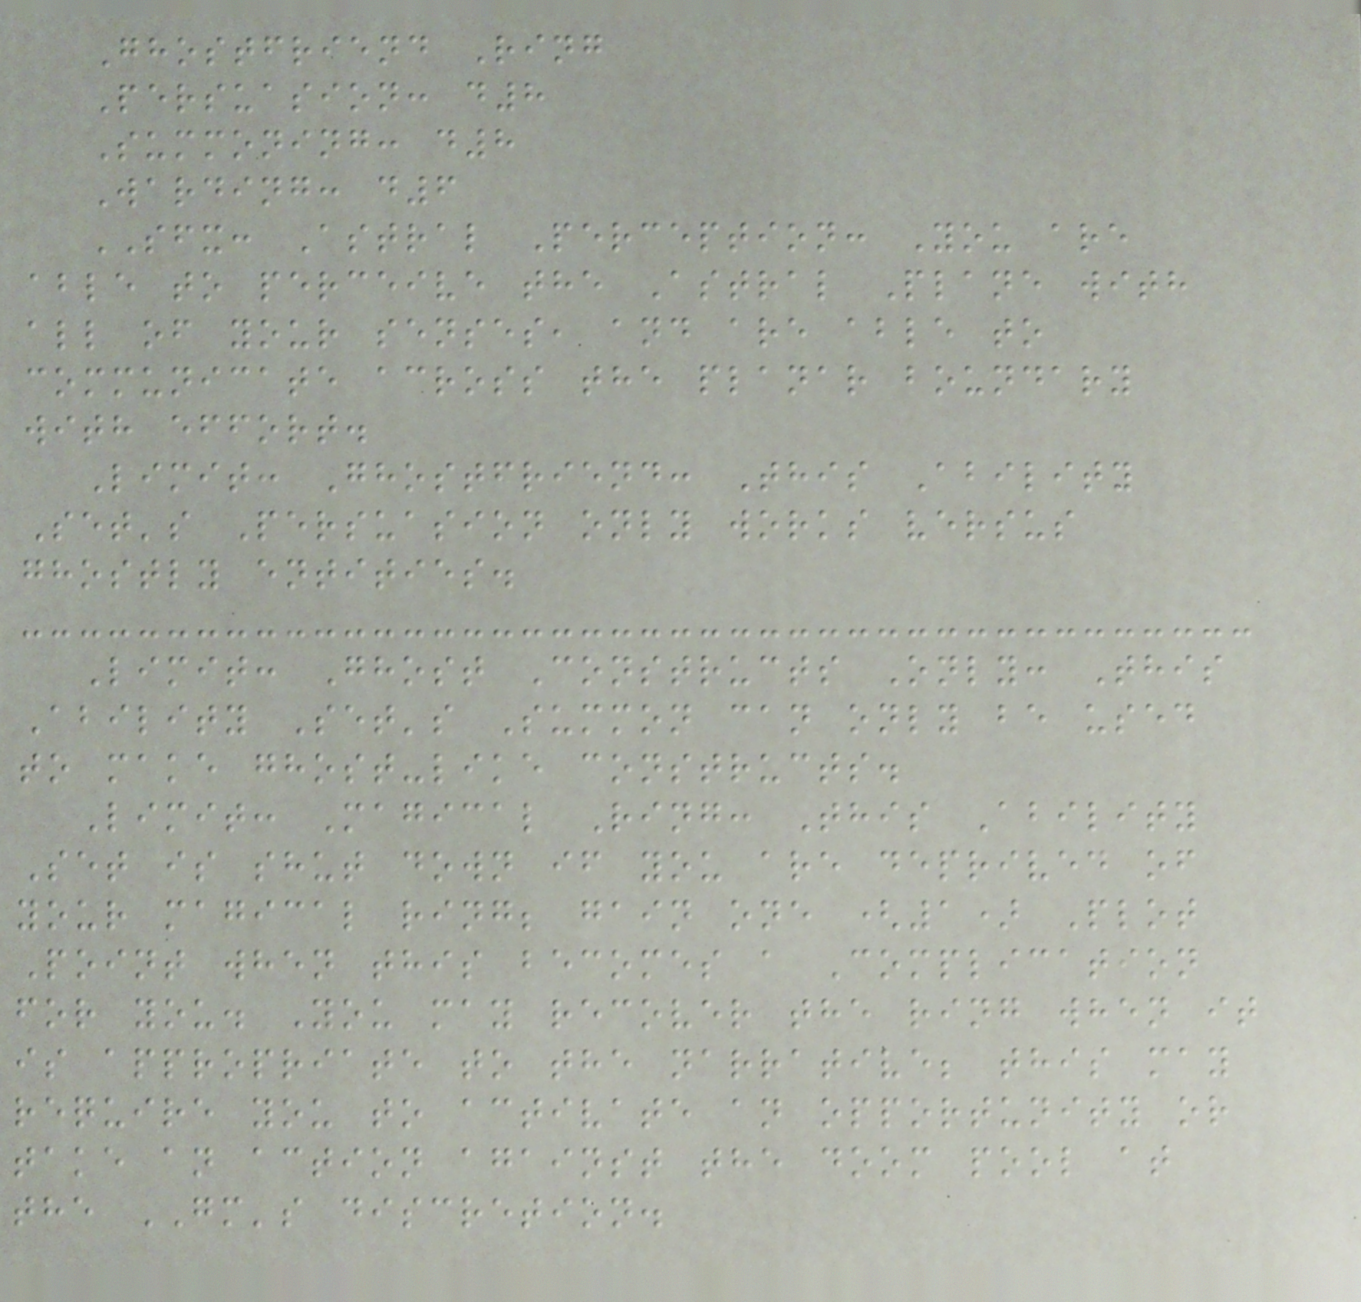Ghostfriend Ring
Persuasion: d8
Summoning: d8
Warding: d6
SFX: Astral Perception: You are
able to perceive the Astral Plane with
all of your senses, and are able to
communicate across the planar boundary
with effort.
Limit: Ghostfriend: This Ability
Set's Persuasion only works versus
ghostly entities.
Limit: Ghost Constructs Only: This
Ability Set's Summon can only be used
to make ghost-like constructs.
Limit: Magical Ring: This Ability
Set is shut down if you are deprived of
your magical ring; gain one (1) Plot
Point when this becomes a Complication
for you. You may recover the ring when it
is appropriate to the narrative; this may
require you to activate an opportunity or
take an action against the doom pool at
the GM's discretion.
